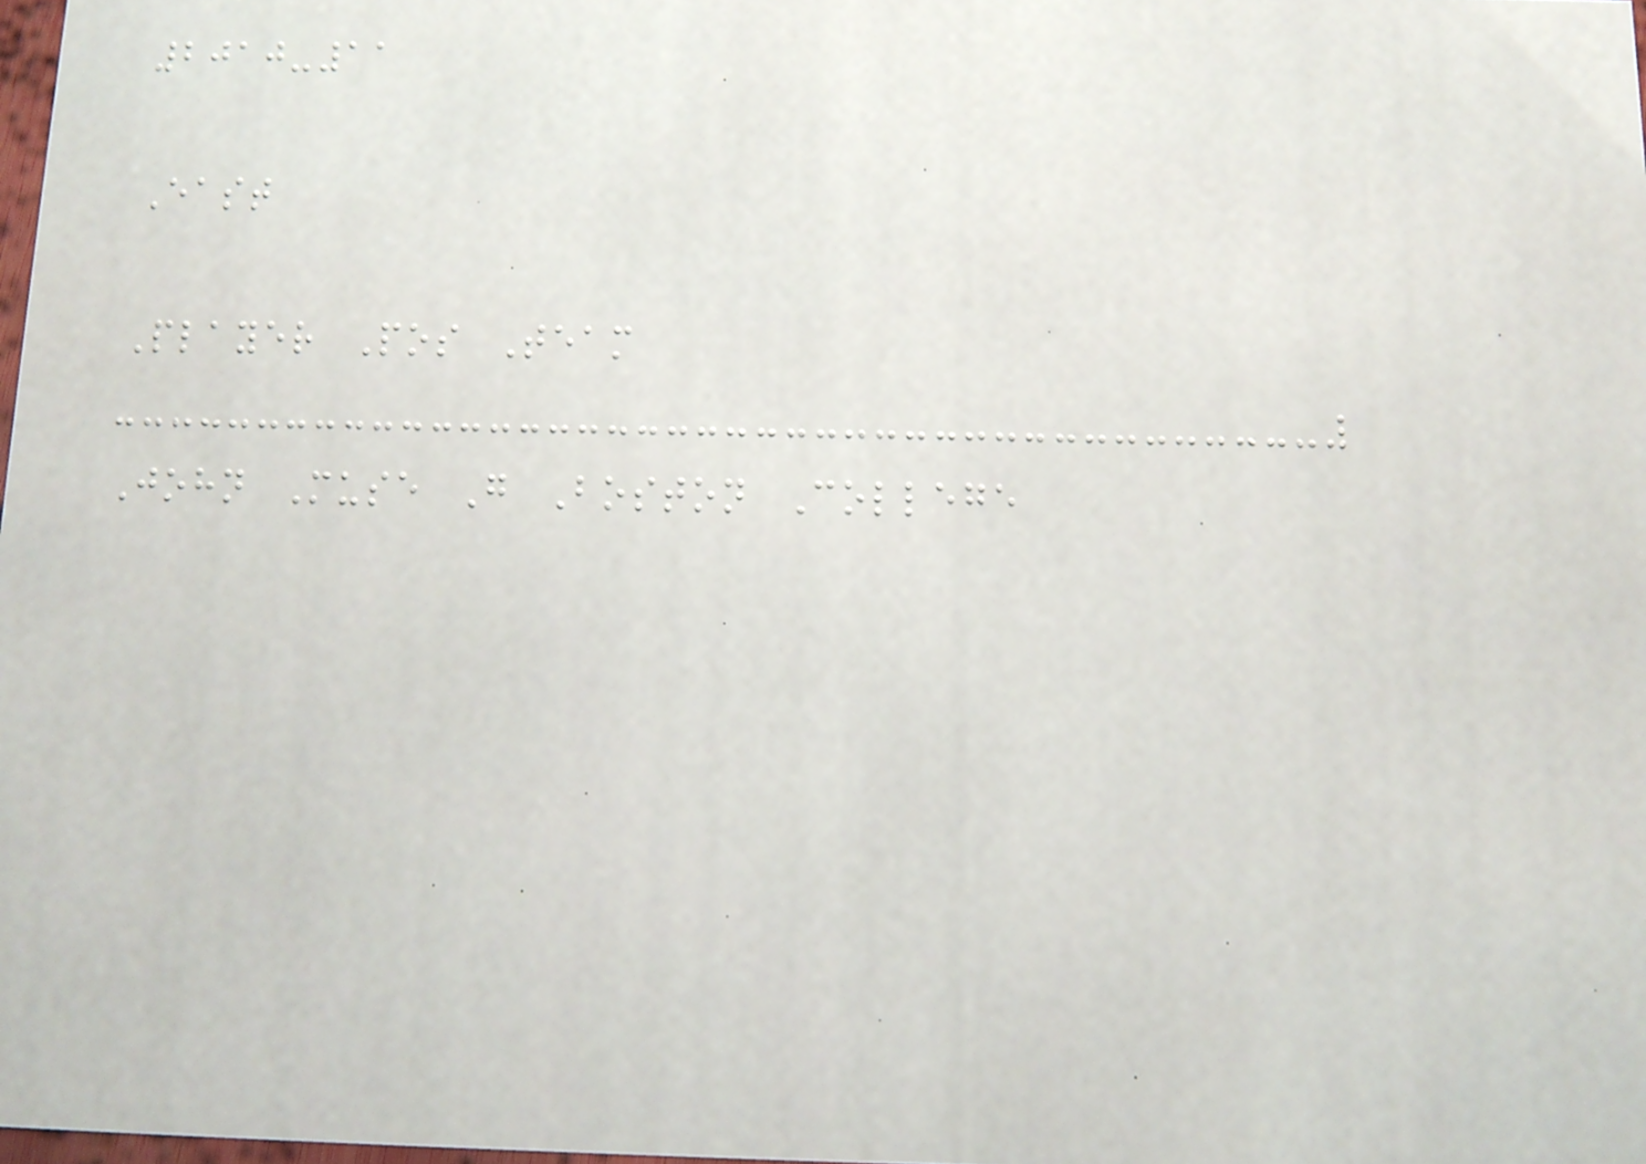2010-11
East
Player Pos Team
John Muse G Boston College
